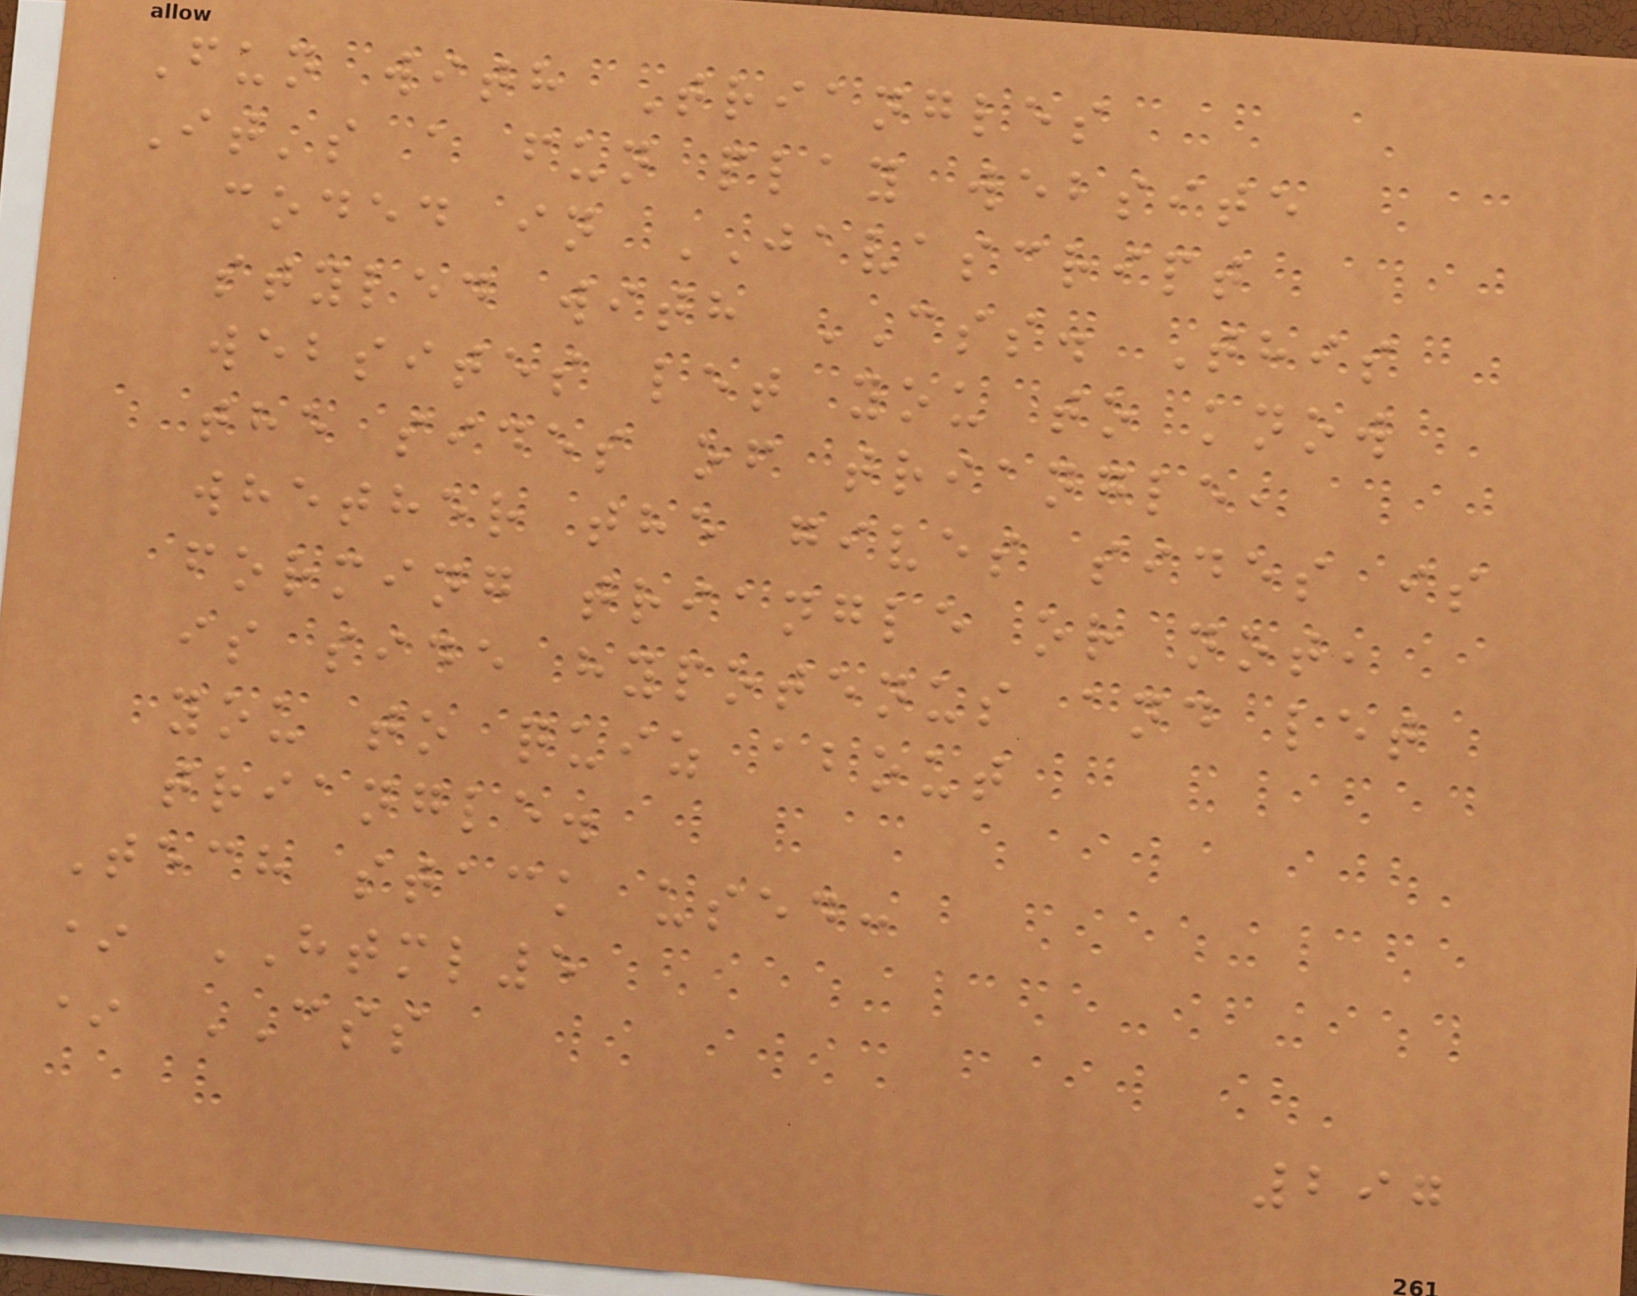Fun with Triangles
It's a fun play website
coded in JAVASCRIPT
styled with CSS. This
websites let you to know
the sides of triangle,
whether the gives sides is
forming triangle or not,
is side hypotenus and let
you to quiz about
triangle.
Tech stack used:
* HTML5
* CSS
297
